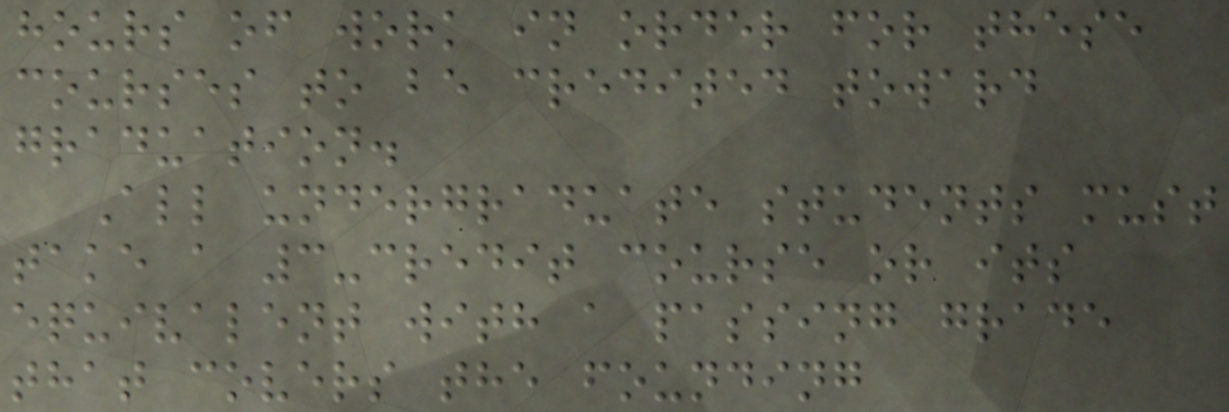hours of work in order for these
courses to be credited toward
graduation.
All undergraduate students must
take a 3-credit course or its
equivalent with a passing grade
that covers the founding
